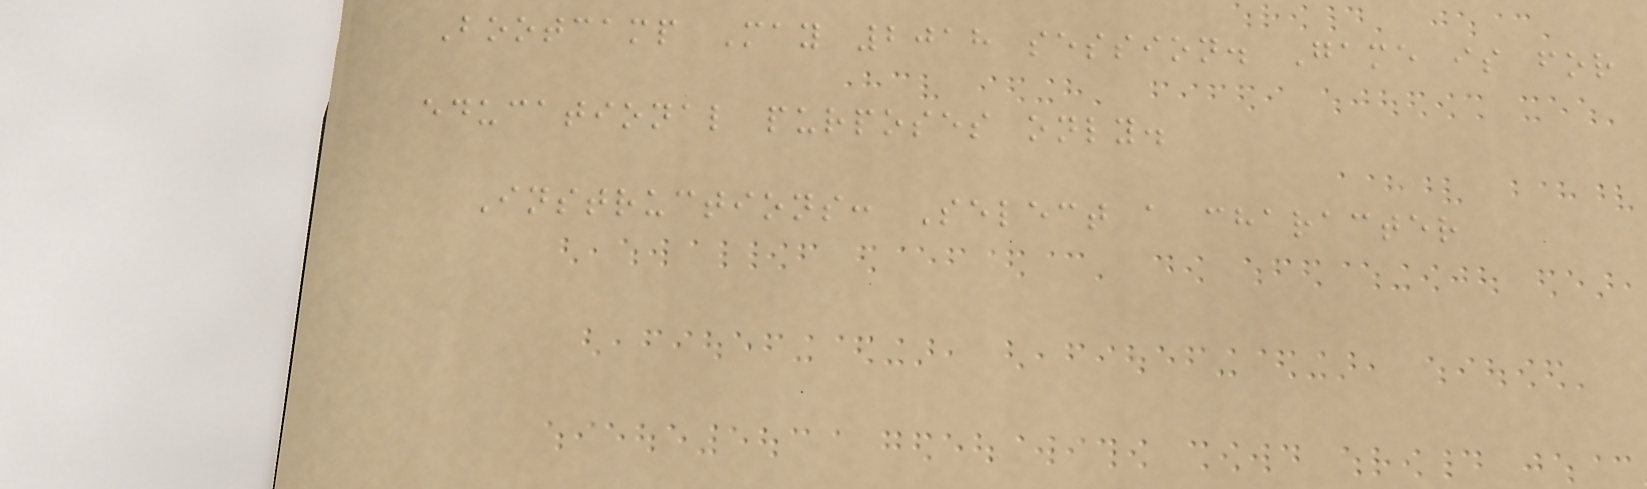Bootcamp May 2018 session. Game is for
educational purposes only.
Instructions: Select a character
